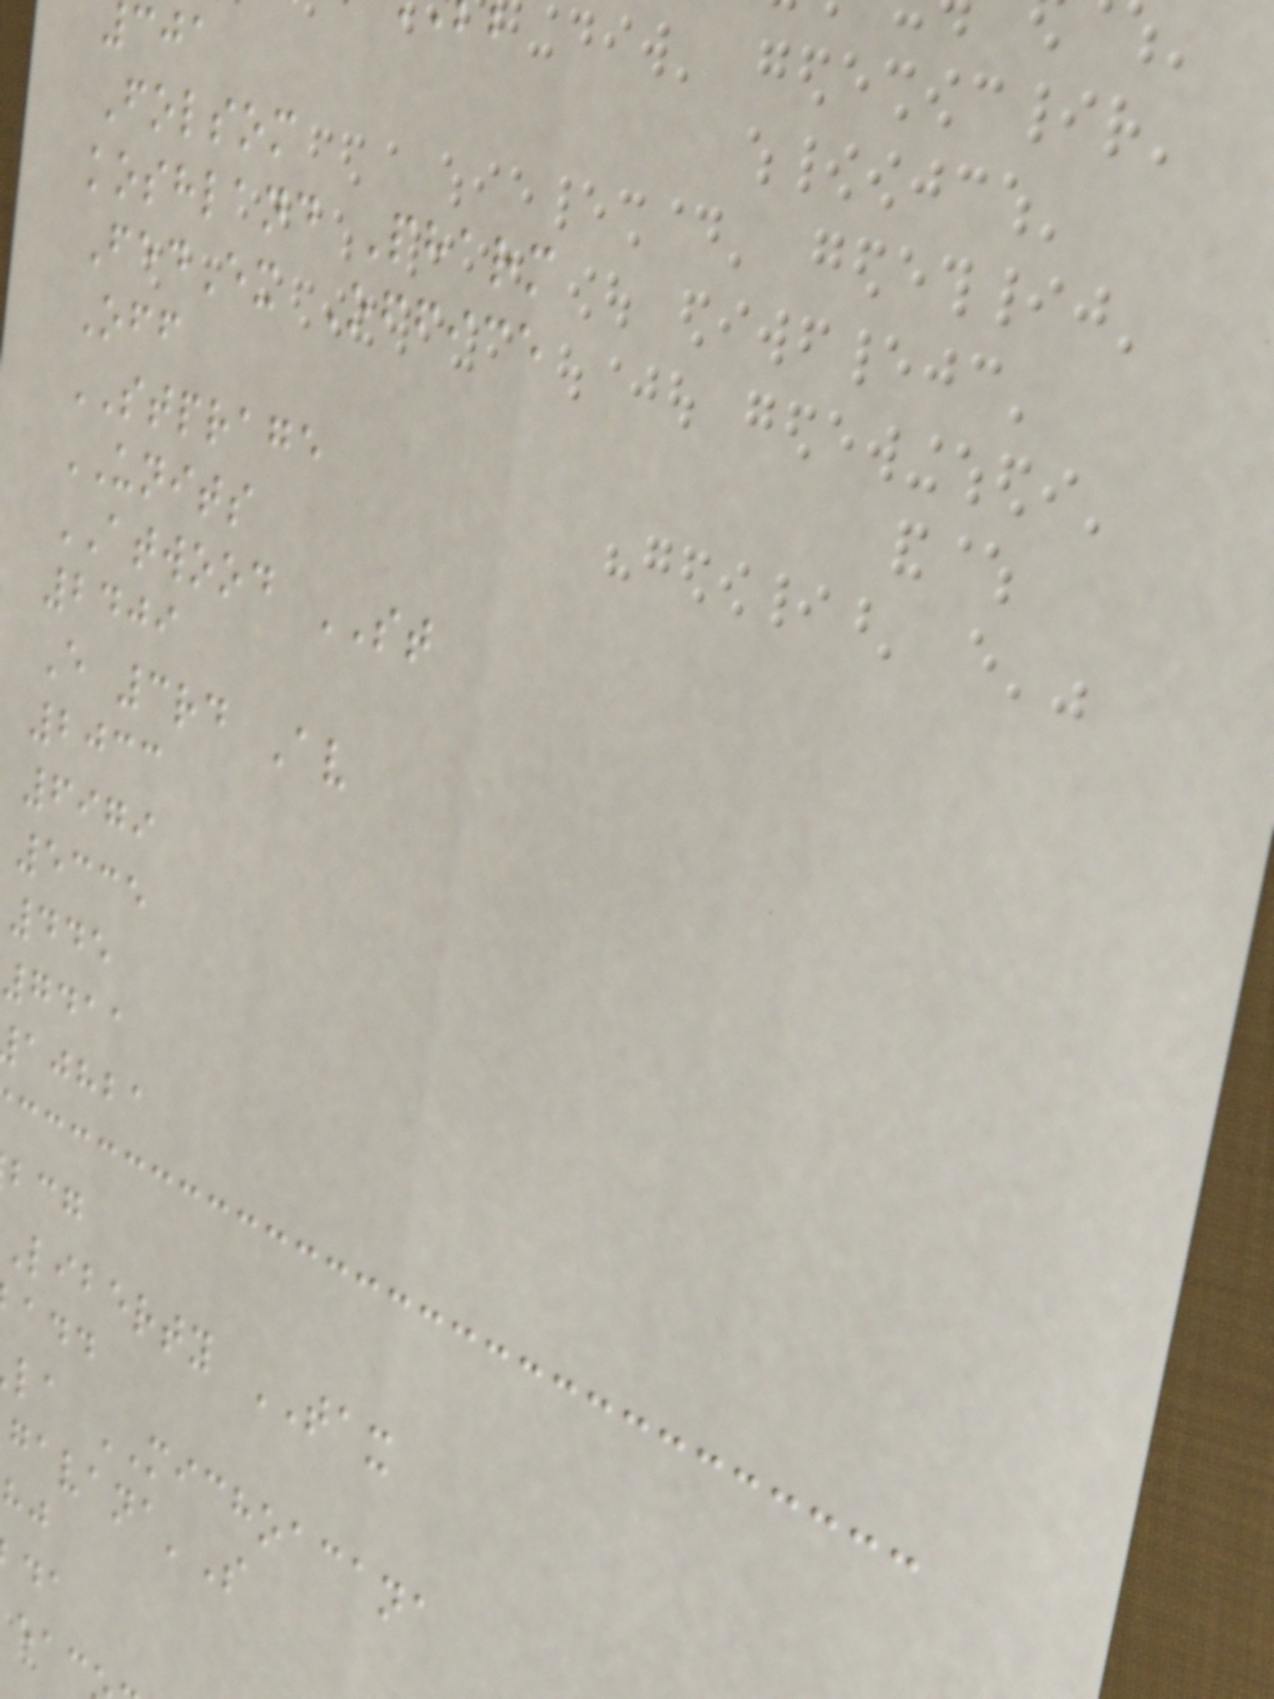301
Folsom
koshland Pharm
FedEx Office
Off
STPRAGE
UNITS
ATWOOD ST
2409
E 3rd Av
2033
6979
5335
445
7411
ajhba
liberty TAX
la MICHOACANA
